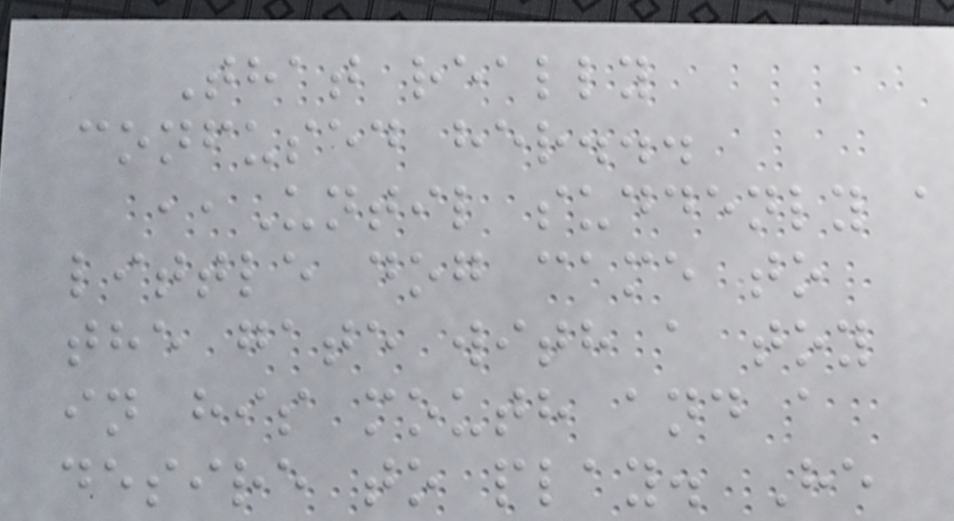That really
confused her...
,,Until suddenly a
little dog came to
the gate with a toy
in his mouth and a
desire to play. He
